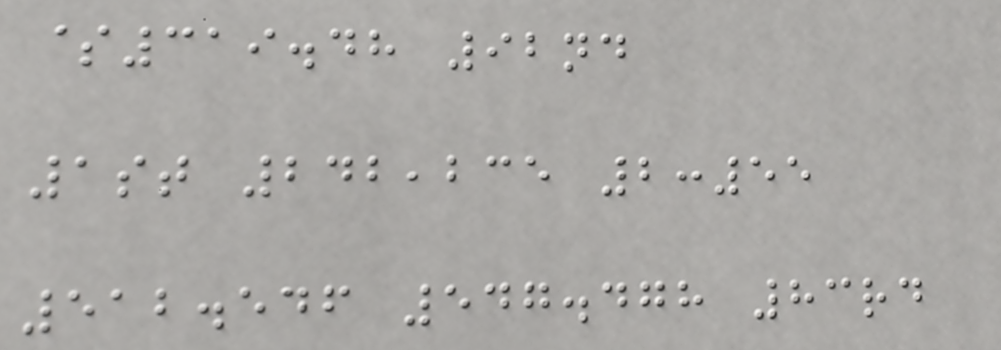$319.48 92nd
1st 242,235 2:55
512.546 547.478 83rd
